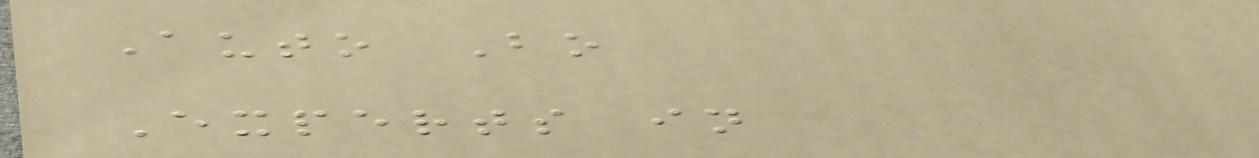Auto Bo
Experts in
